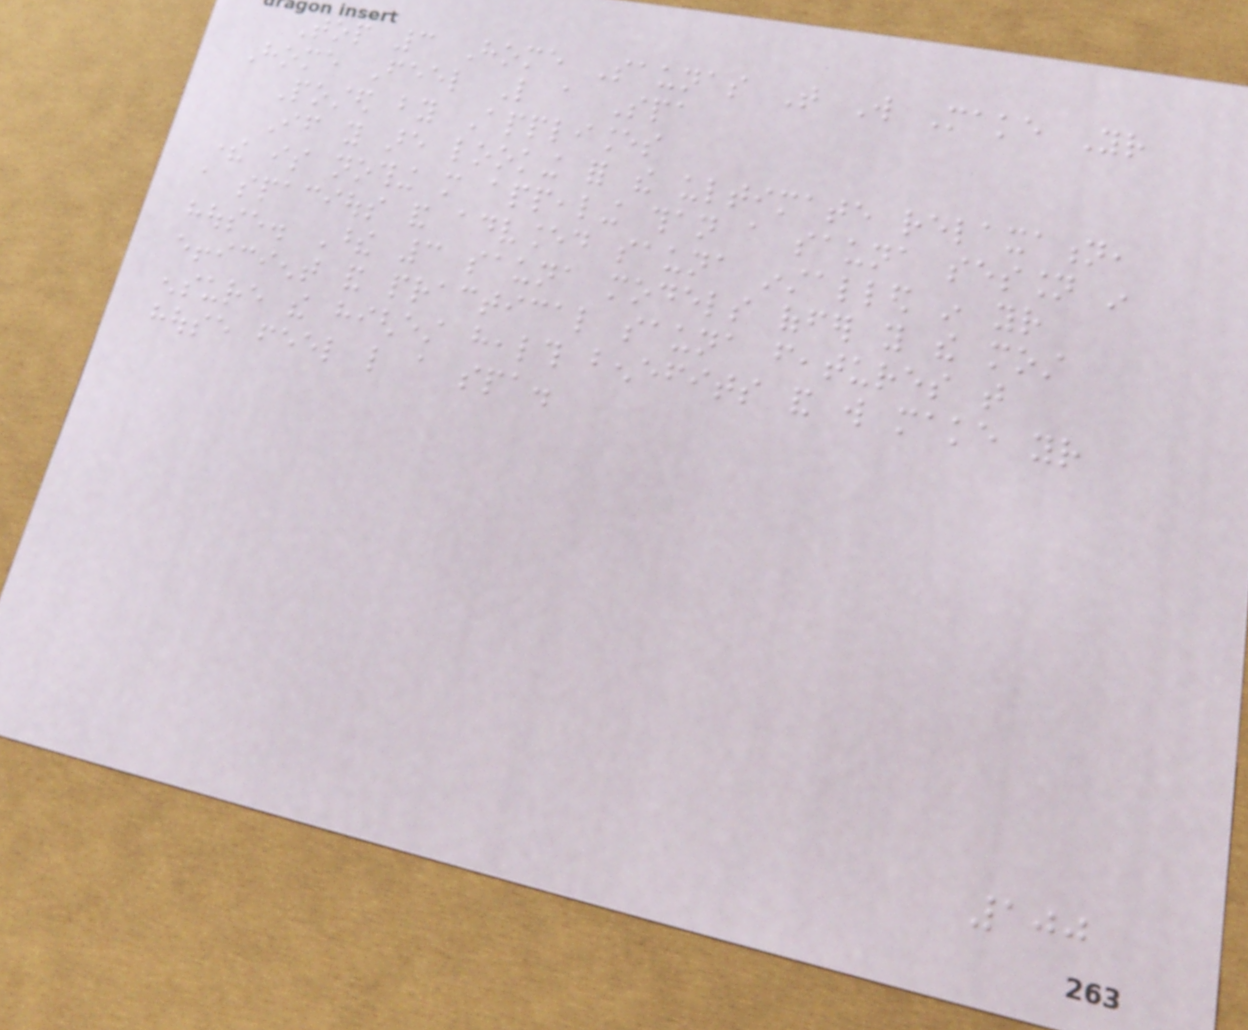Top 3 Home Saunas That Will Make Your
Home Feel Like a Spa
Posted by Appliances
If you are looking for the ultimate relaxation,
there is nothing more appealing than a sauna session in
a spacious and advanced sauna installed in your
house. These 3 sauna models offer you the most
efficient and practical sauna features that
ensure the highest health benefits and will make your
house feel like a spa.
100
